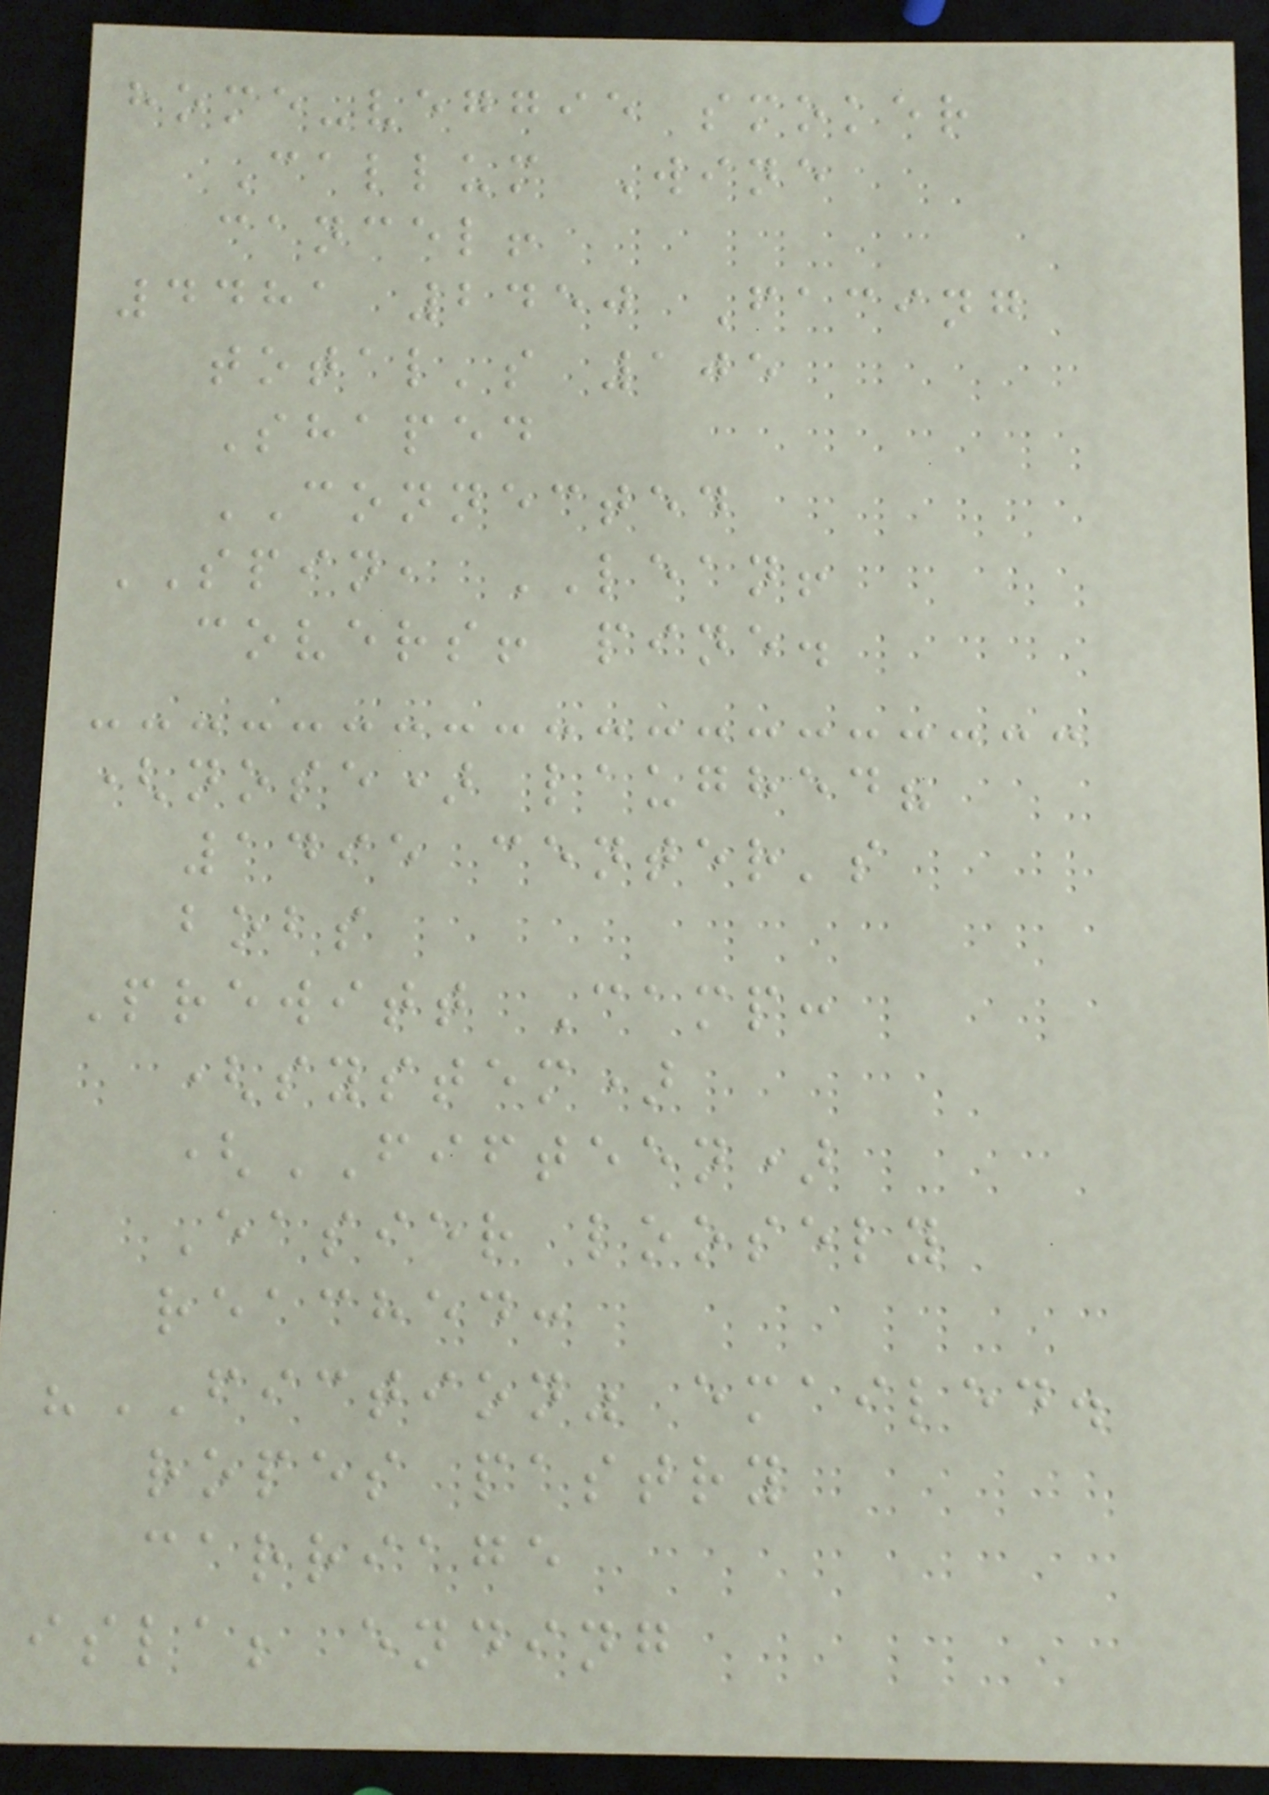home-veggie smoker
Callum Wine
cancel!
4481 2450 Facing
total's 105
Shaped
CONNECTED
SPIN, LEAN!
covers! pine.
(nose) laughed?
1495 center's
bobs
Prewitt Camp:
(system)
(FIFTEEN)
Easier loosely
reached:
"FICTION" emailed.
ropes pastry
carriage
isla; ending
